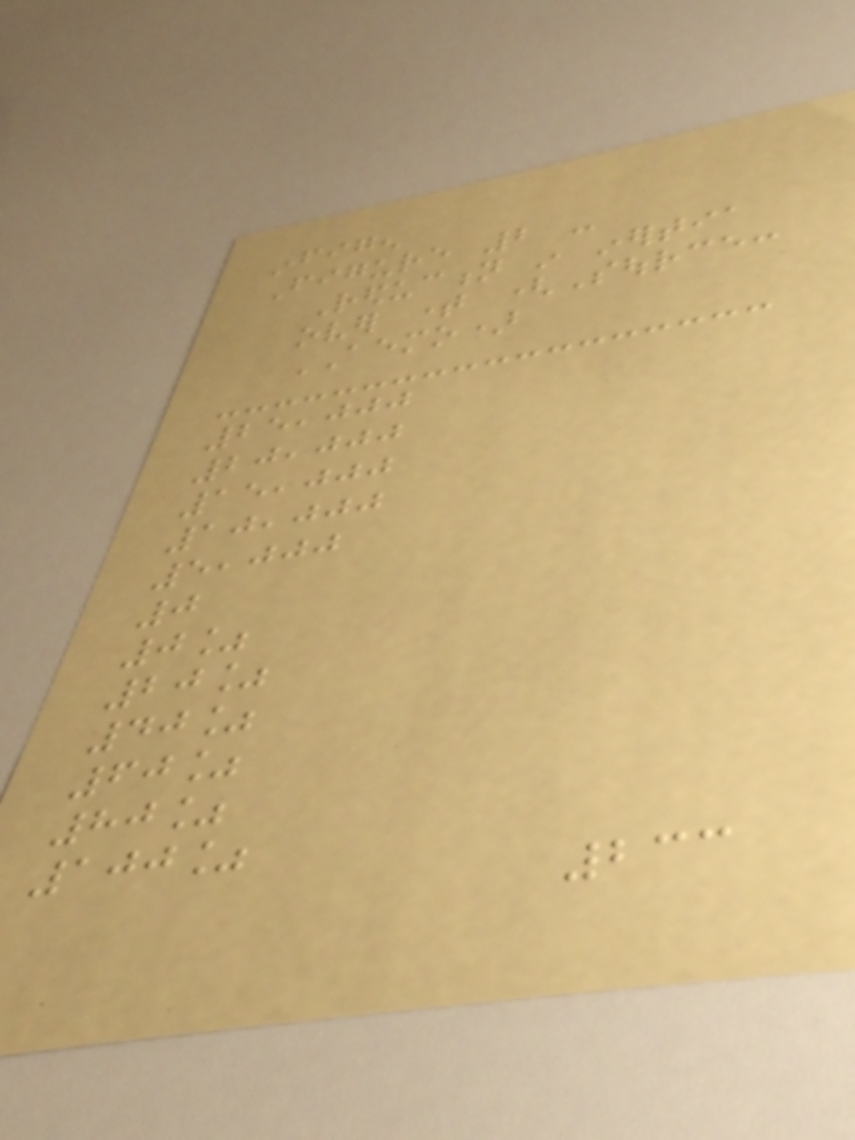infigen
Figure 2 -
Reduction in inertia
over time (Source:
AEMO)
25,000
20,000
15,000
10,000
5,000
0
0%
20%
40%
60%
80%
100%
233
